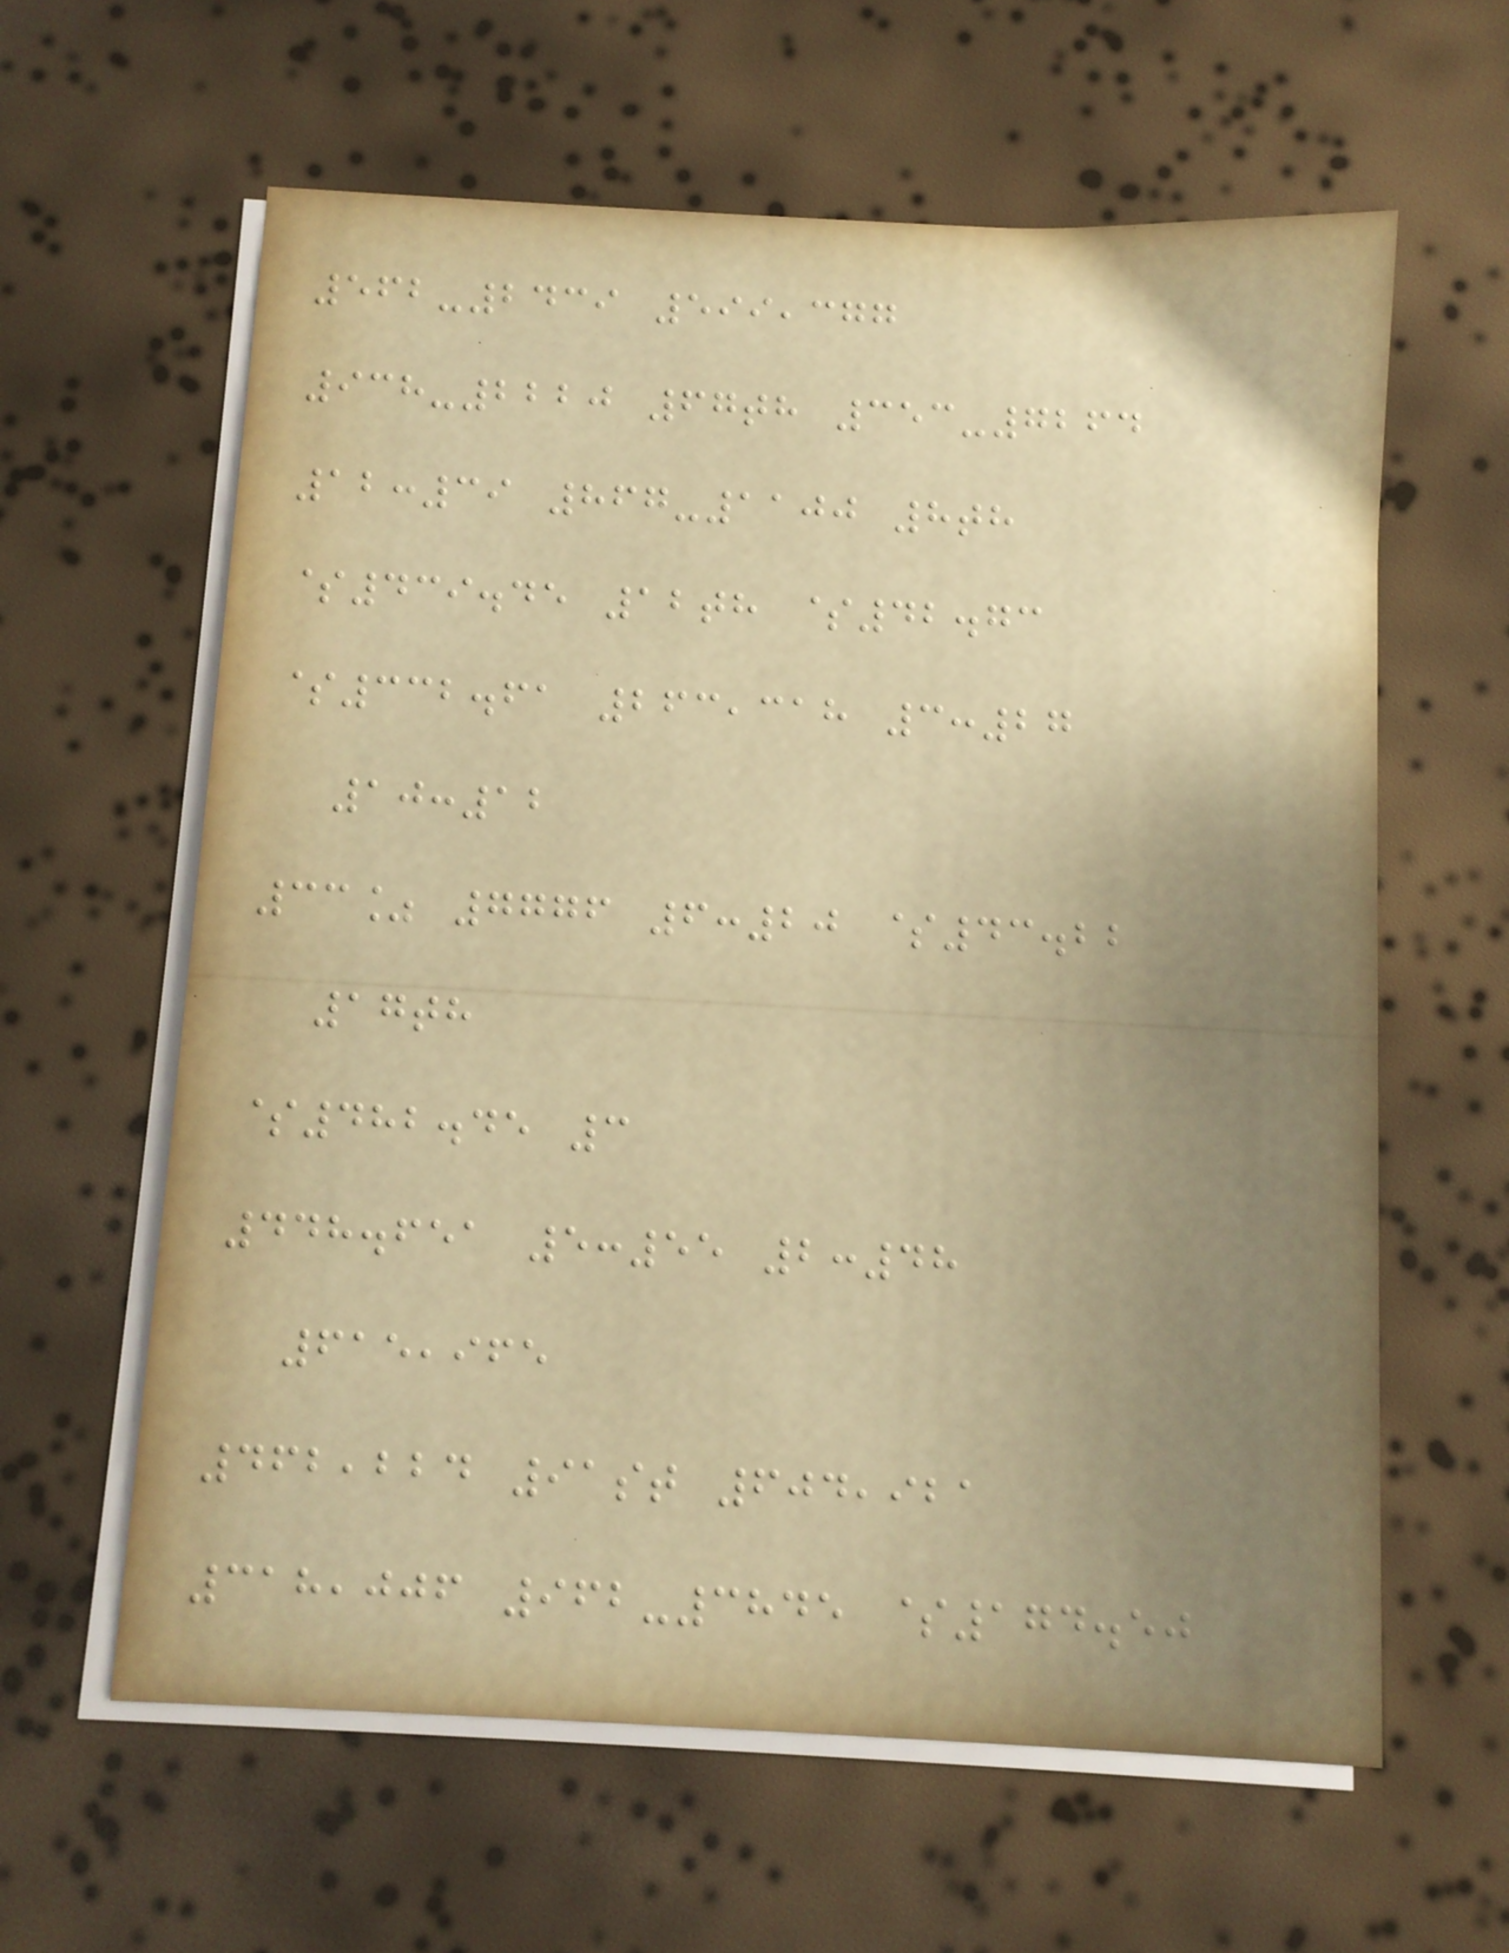562-2439 599,377
938-2220 67th 353-7264
12:39 867-1100 8th
$439.45 12th $42.73
$332.61 263,318 3:27
10:12
33% 7776 6:20 $43.22
17th
$482.45 3
448.651 5:55 2:48
615,965
462,224 91st 604,921
318,006 962-3845 $174.50
